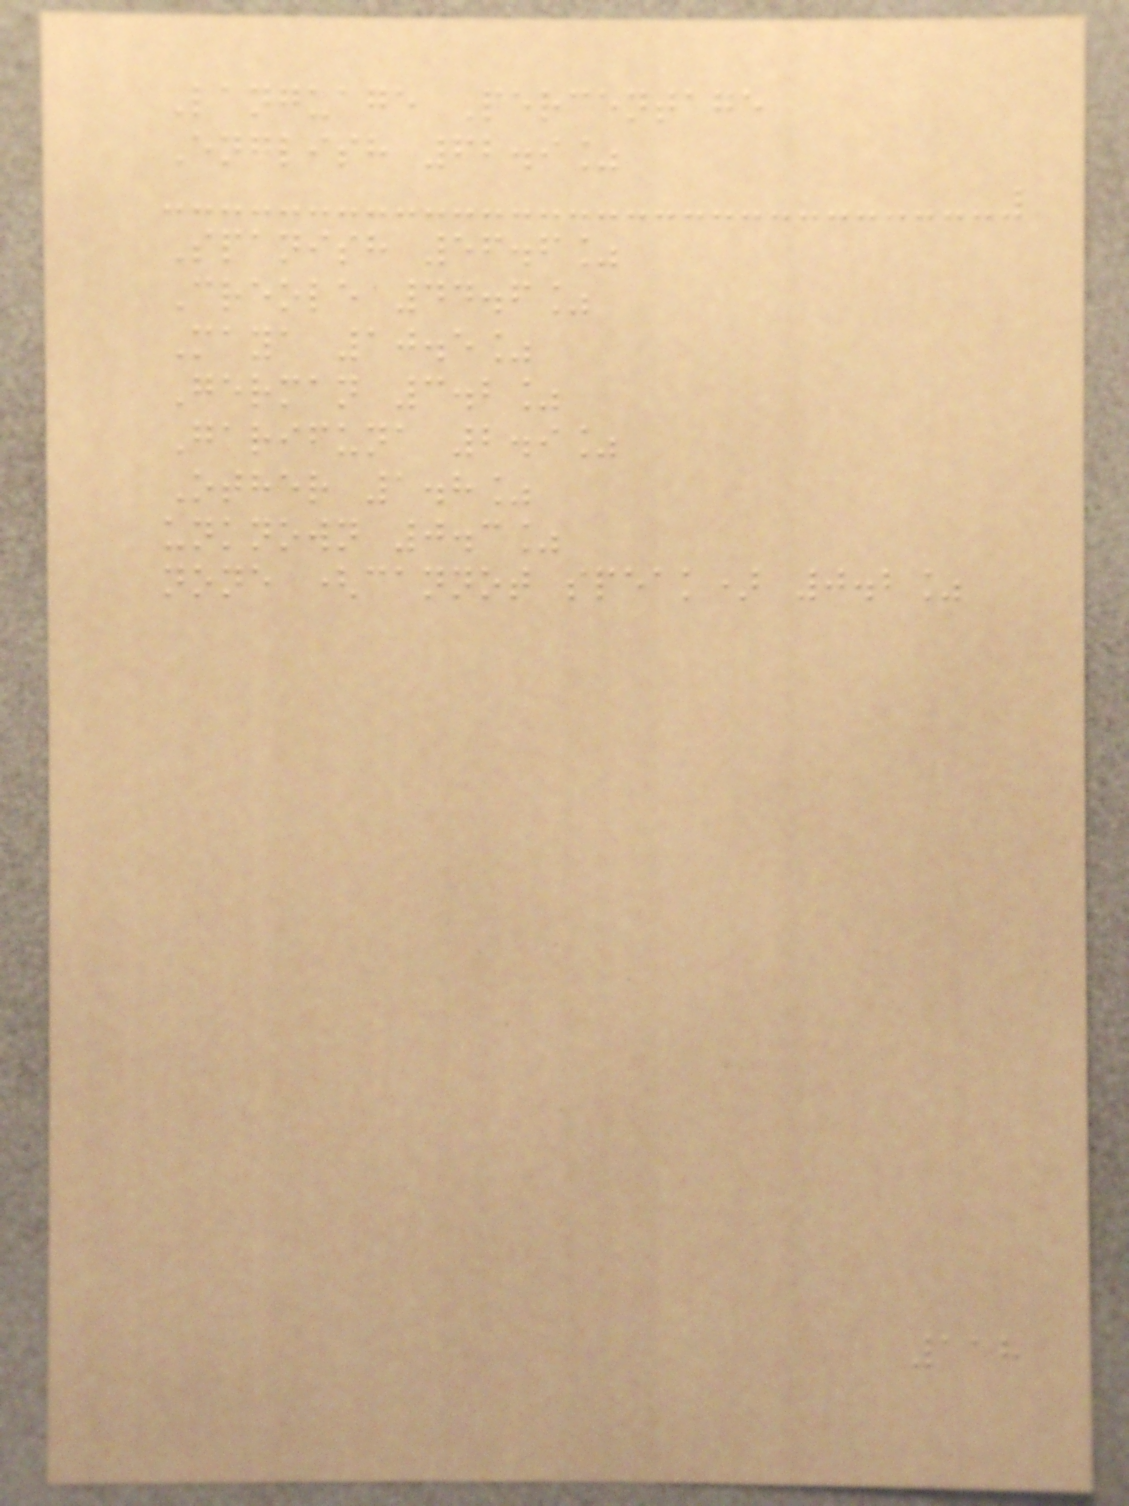Language Percentage
English 62.9%
Spanish 56.6%
Creole 44.6%
Maya 10.5%
German 3.2%
Garifuna 2.9%
Other 1.8%
unknown 0.3%
none (cannot speak) 0.2%
118
